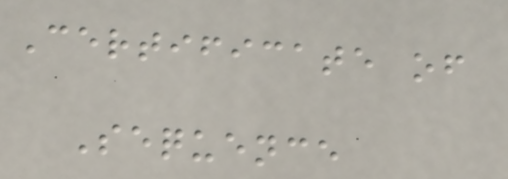Certificate of
Sequence
